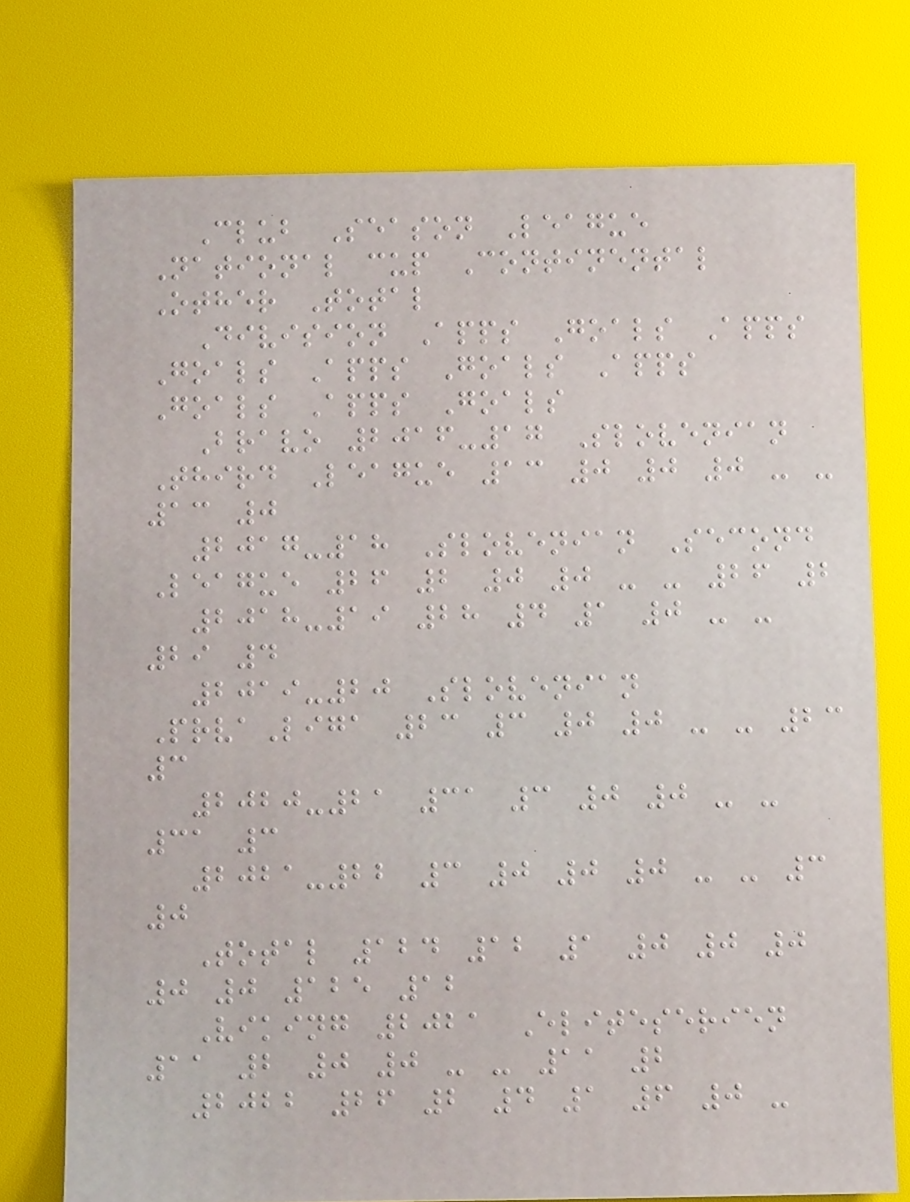Club Season League
National cup Continental
Other Total
Division Apps Goals Apps
Goals Apps Goals Apps
Goals Apps Goals
Bravo 2016-17 Slovenian
Third League 13 0 0 0 - -
13 0
2017-18 Slovenian Second
League 26 2 0 0 - - 26 2
2018-19 28 4 1 0 - -
29 4
2019-20 Slovenian
PrvaLiga 23 3 0 0 - - 23
3
2020-21 31 3 0 0 - -
31 3
2021-22 3 0 0 0 - - 3
0
Total 124 12 1 0 0 0
0 0 125 12
Viking 2021 Eliteserien
11 2 0 0 - - 11 2
2022 26 2 4 1 6 0 -
